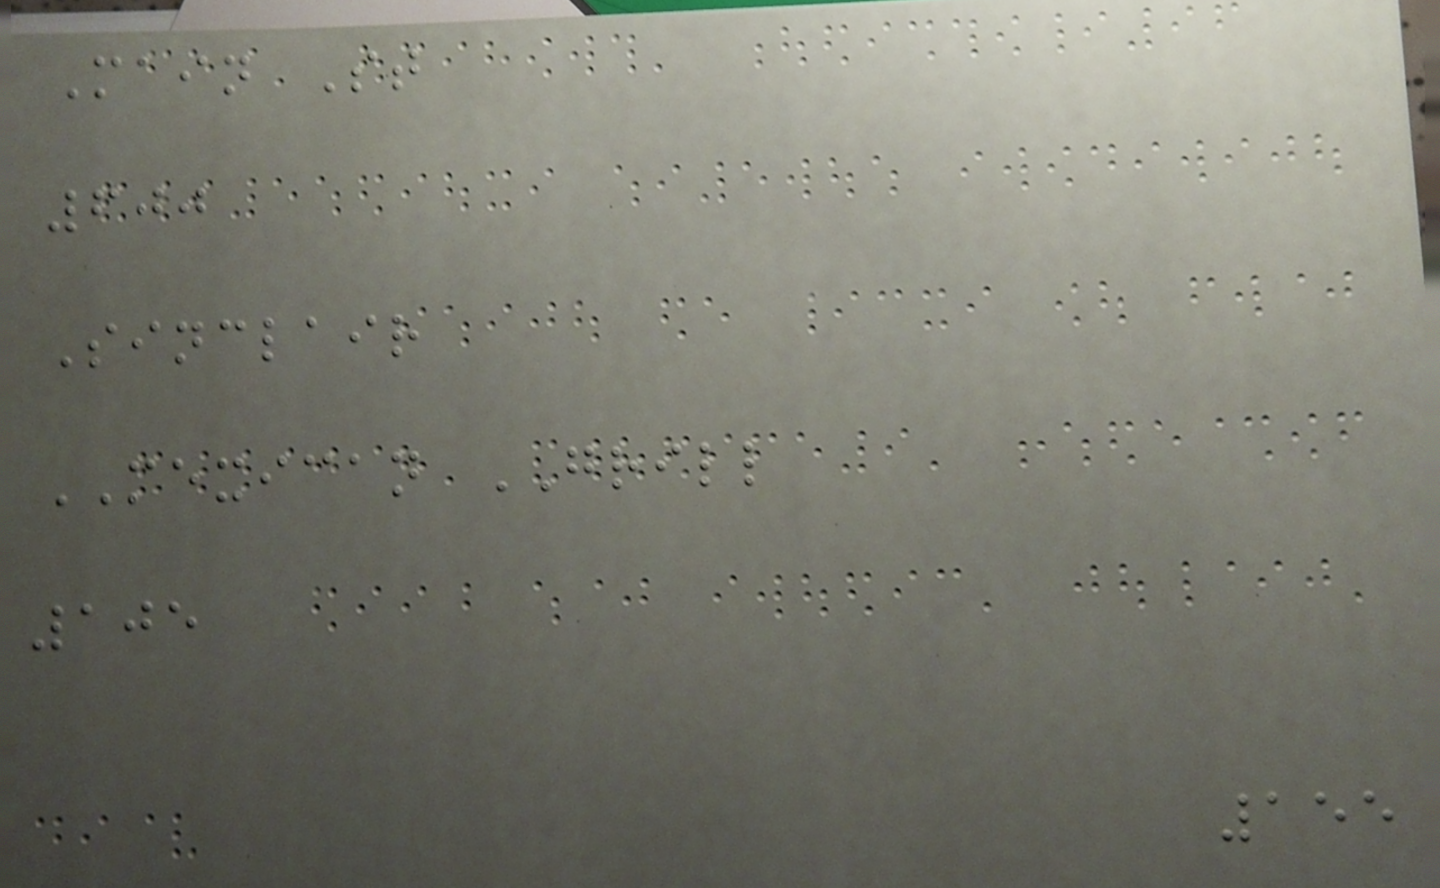Main St
600
Sinclair
MEXICAN GRILL
105
155
